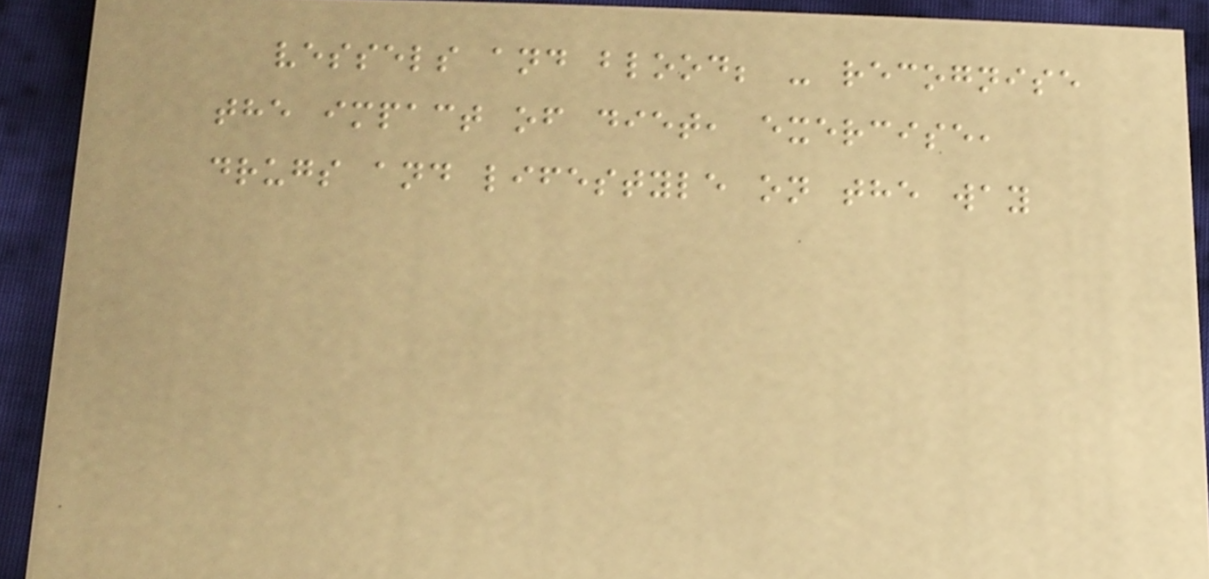vessels and blood; - recognise
the impact of diet, exercise,
drugs and lifestyle on the way
